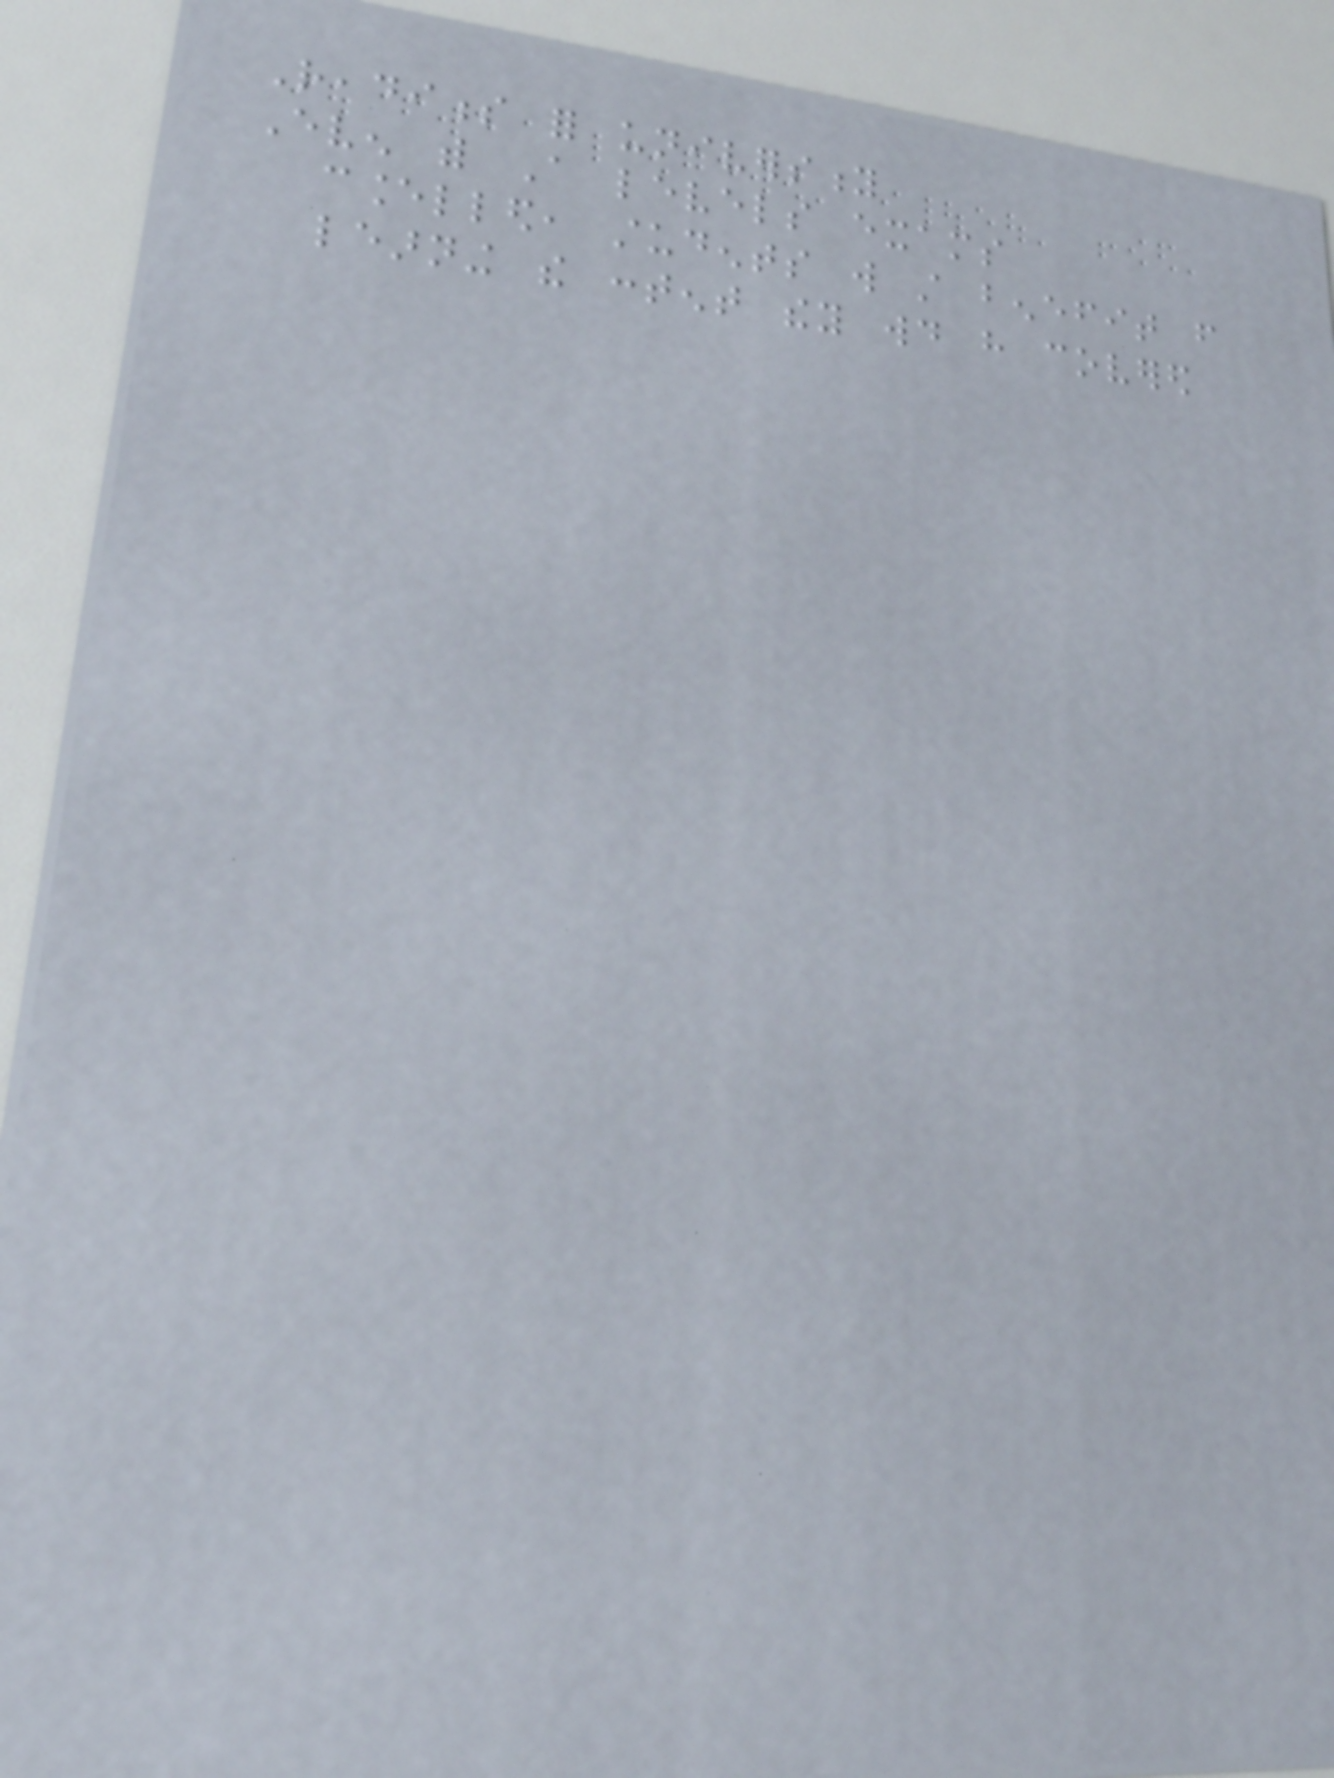Readiness for university
Even with A levels exams
cancelled, students will still benefit from
learning the content they would have covered
